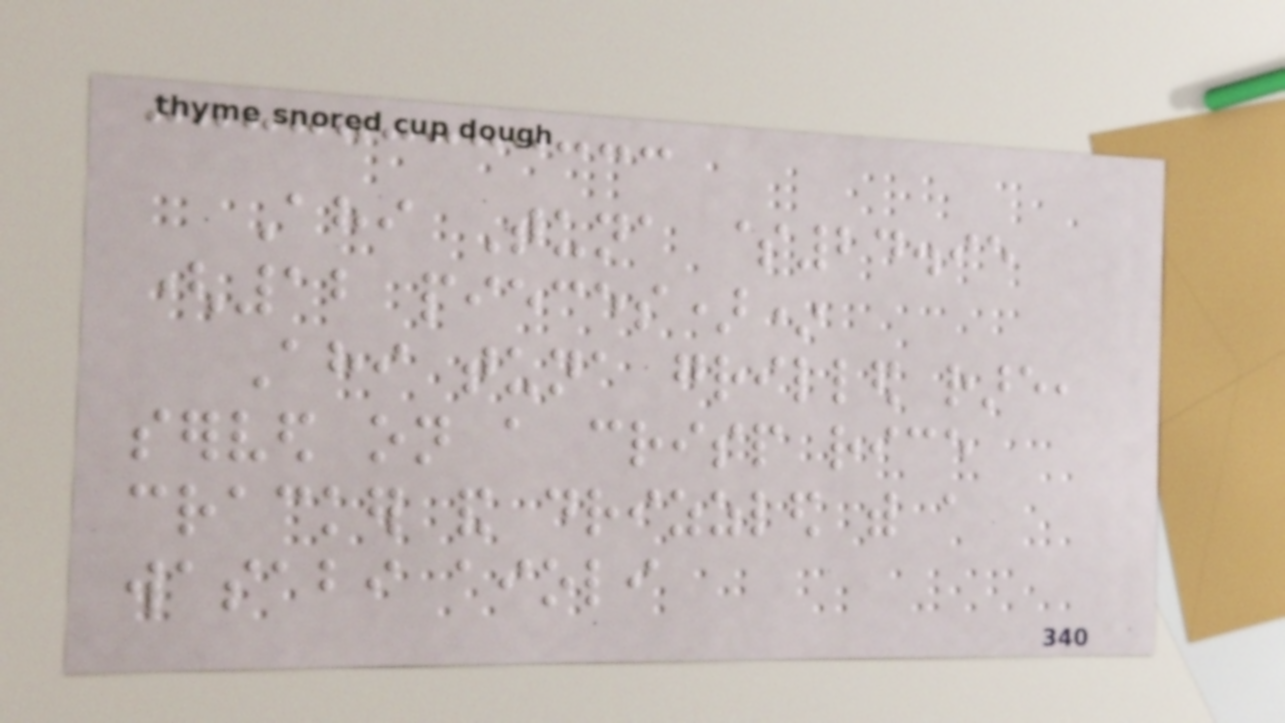Ahi Tuna $24.95
(12 pieces)*
Ahi tuna grilled rare,
served on a crisp rice
cracker and drizzled with a
wasabi aioli
